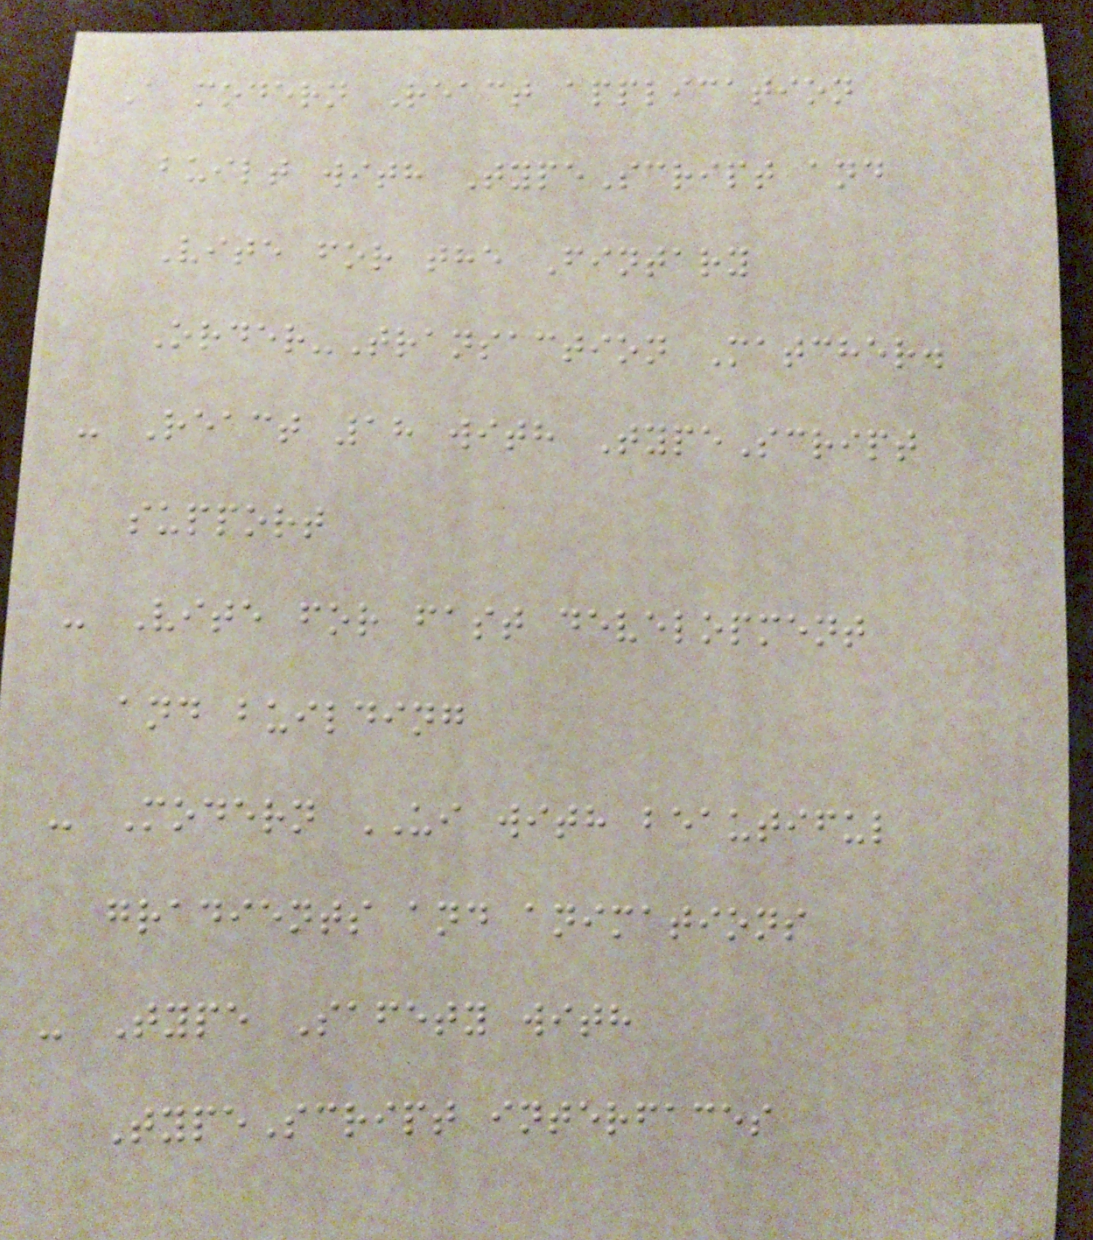A modern React application
built with TypeScript and
Vite for the Fintary
Order-Transaction Matcher.
- React 18 with TypeScript
support
- Vite for fast development
and building
- Modern UI with beautiful
gradients and animations
- Type Safety with
TypeScript interfaces
